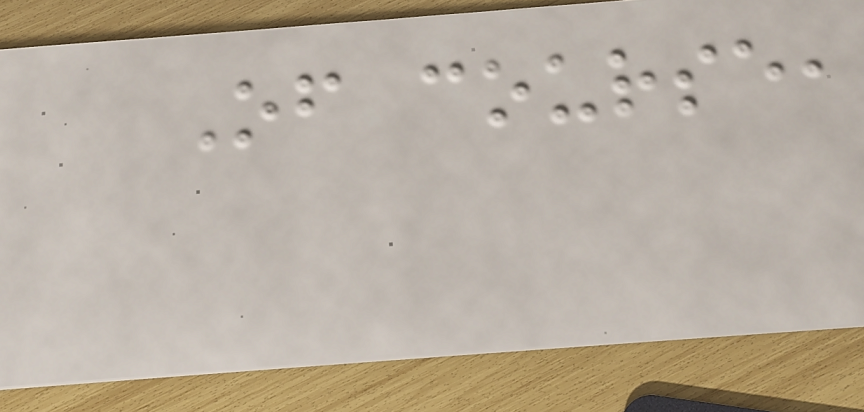Of course,
